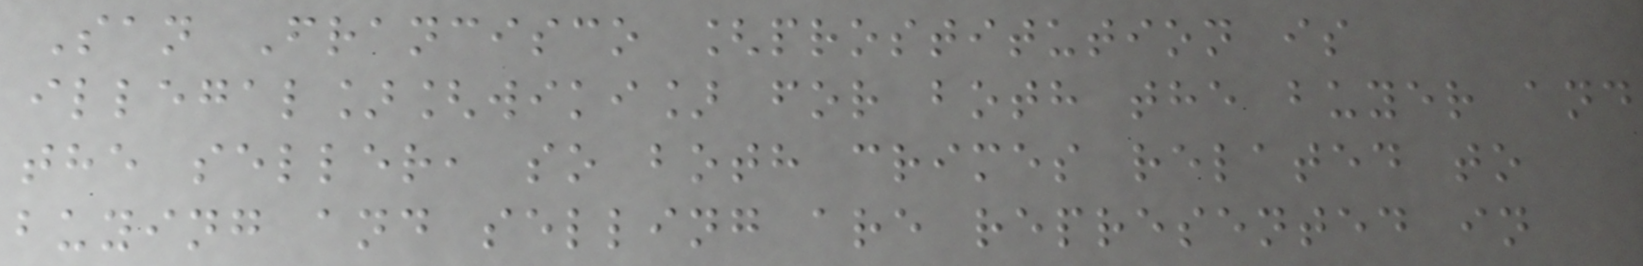San Francisco [prostitution is
illegal][wiki] for both the buyer and
the seller, so both crimes related to
buying and selling are represented in
